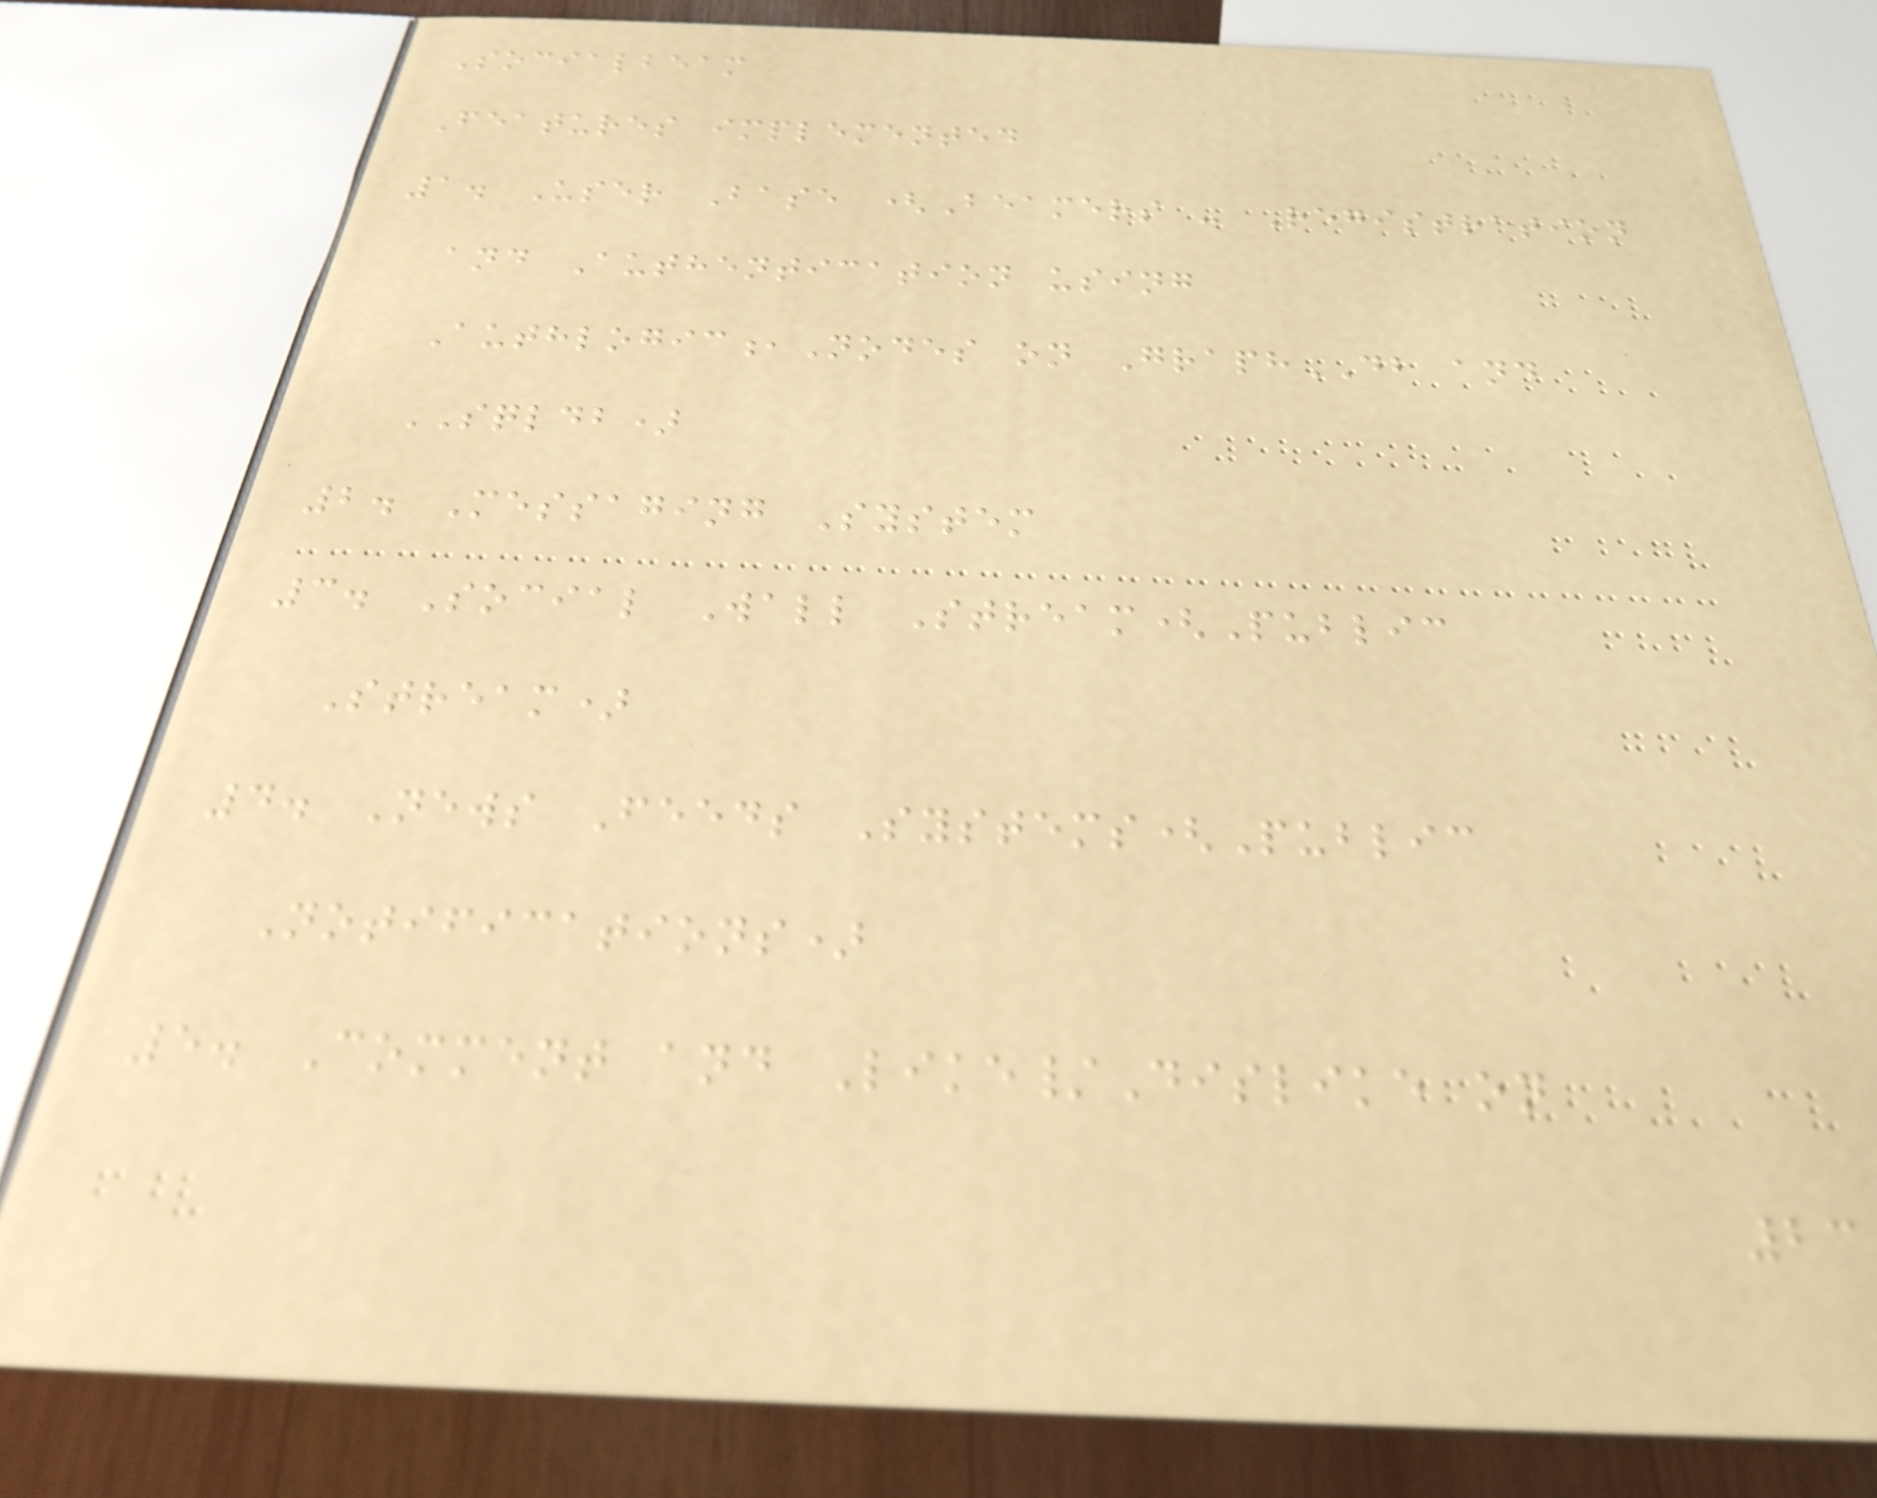Socialbeam
Features implemented
1. User Base (Beamers - Registration
and Authentication using
Authlogic,Nodes on GraphDB and
SQLDB)
2. Messaging System
3. Social Wall Stream(Public
Stream)
4. News Feeds Systems(Public
Notifications)
5. Comment and Like/Dislike on
23
